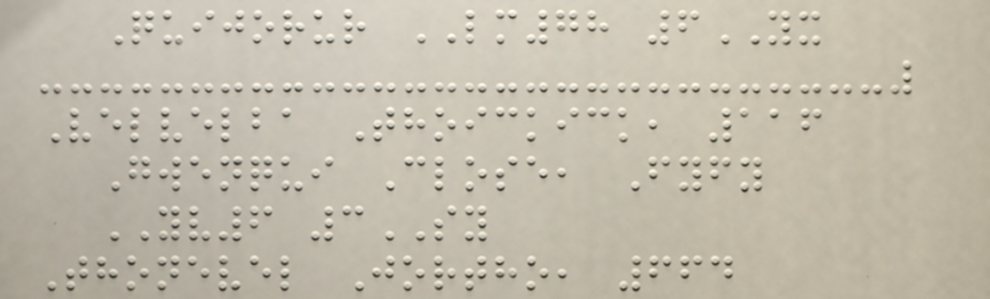Quijorur LM78 6YX
Velvelba Thoickick, 116
Gwenqui Close, Fyfy
YV6 3SY
Thonevel Jortho, 664
